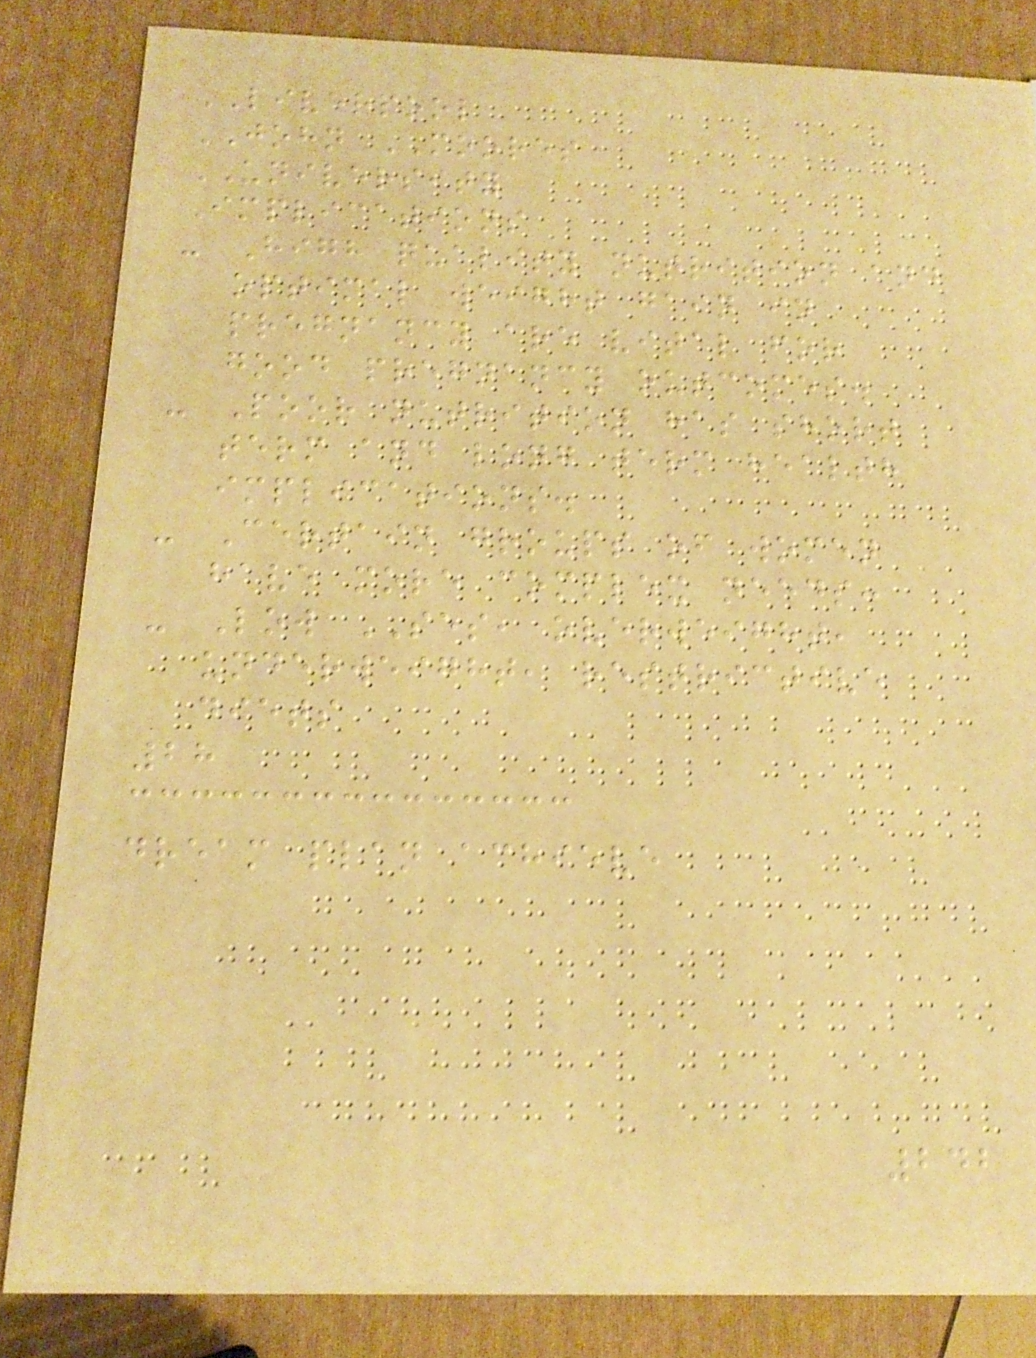LIVERPOOL
JOHN MOORES
UNIVERSITY
Implications
- High quality nutrition and
optimal weight gain in
pregnancy are vital for
good pregnancy outcomes.
- Poor nutrition has short
term and long term health
implications.
- Certain groups of women
have more complex needs:
- Low SES, overweight,
underweight, restrictive
diets
28
dream plan achieve
242
